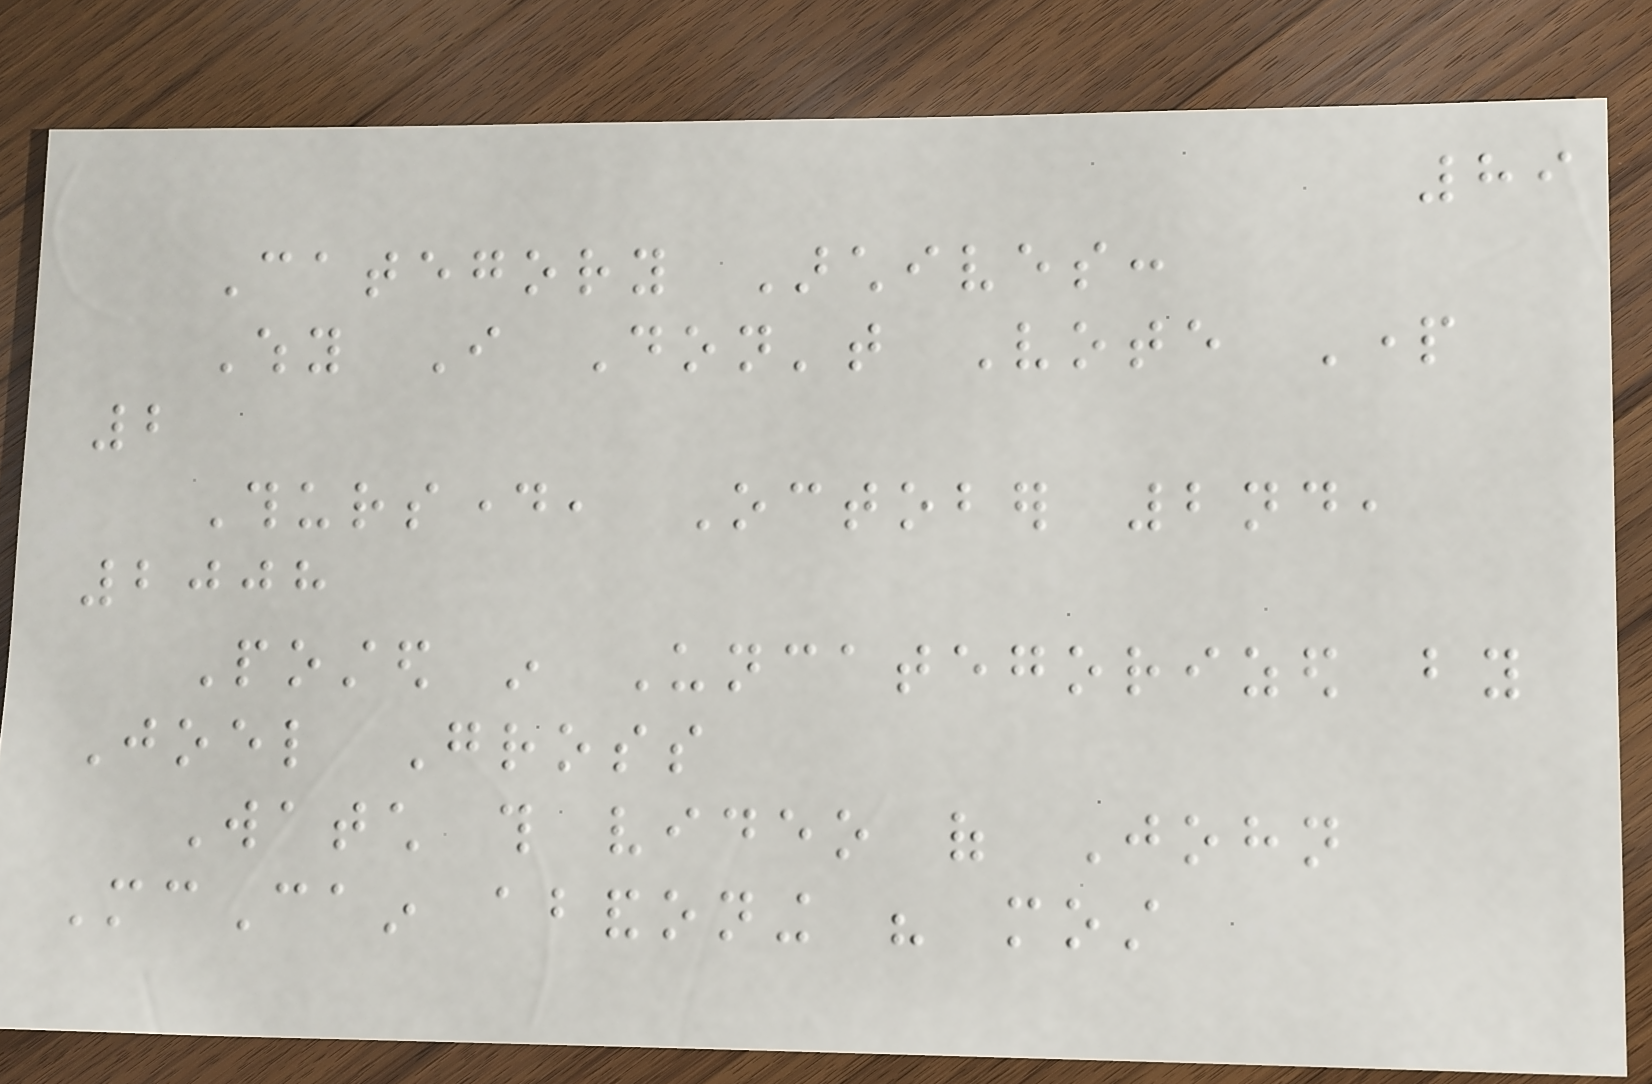89
Category Archives:
Why I Don't Vote Part
2
Thursday, October 2nd,
2008
Posted in Uncategorized by
Joel Gross
Watch this video of John
McCain abandoning his most
